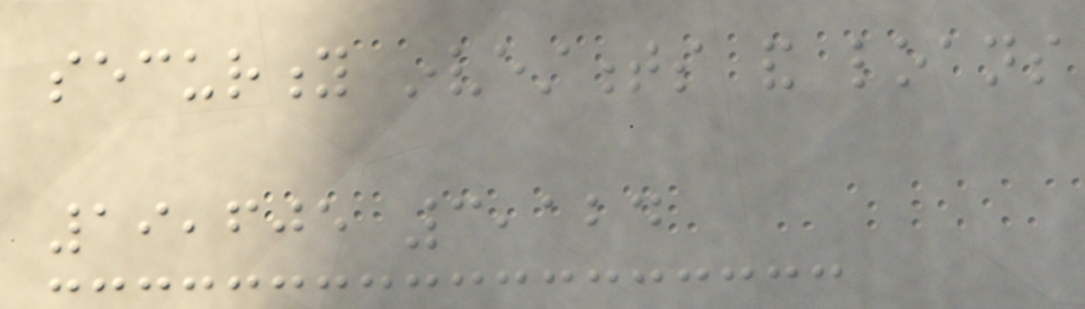security investments and loans
19,605 3,124
